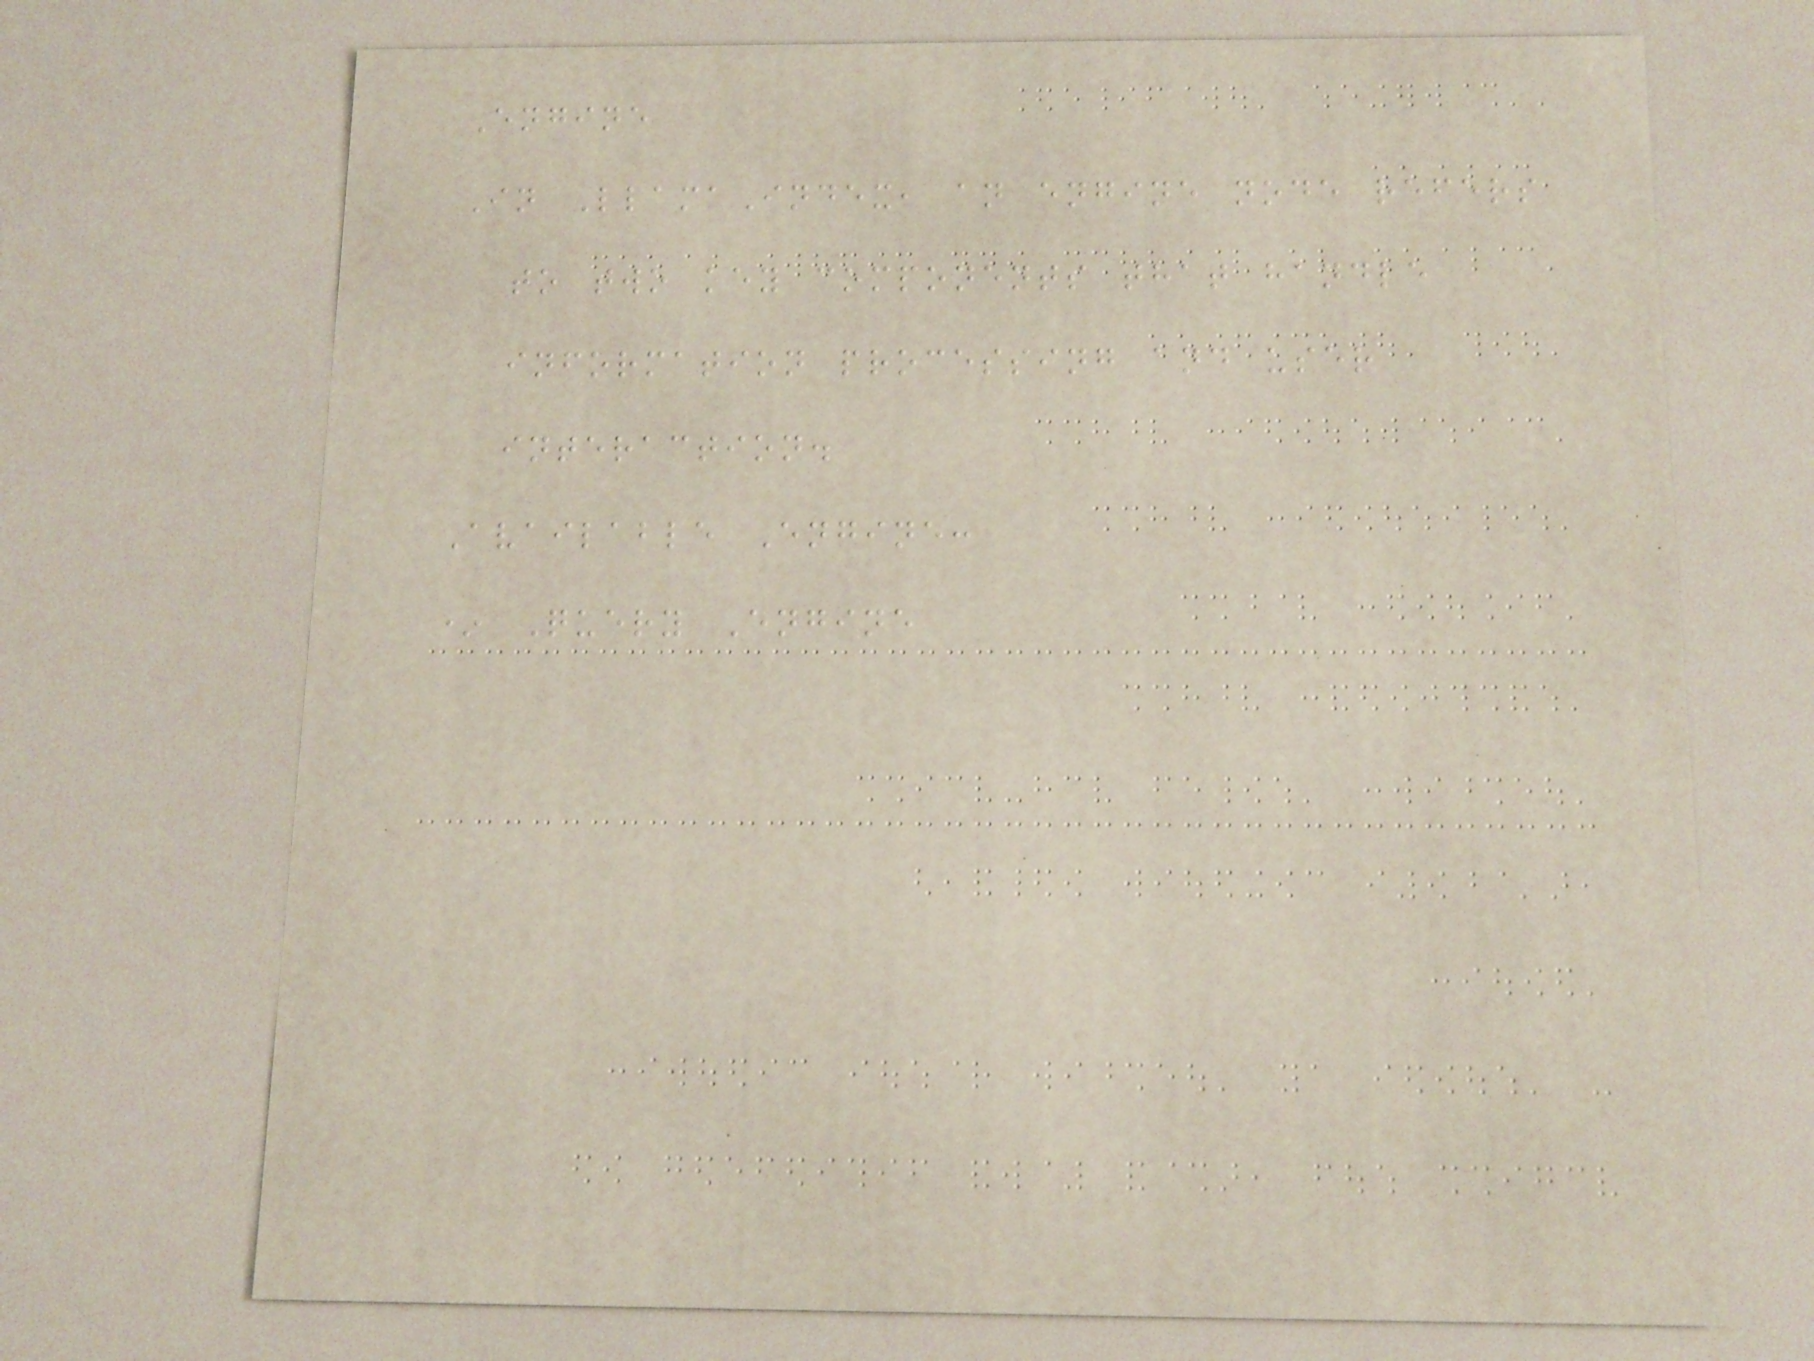Engine
In LlamaIndex, an engine node refers
to two key components that handle
information processing and user
interaction.
Available Engine:
* Query Engine
